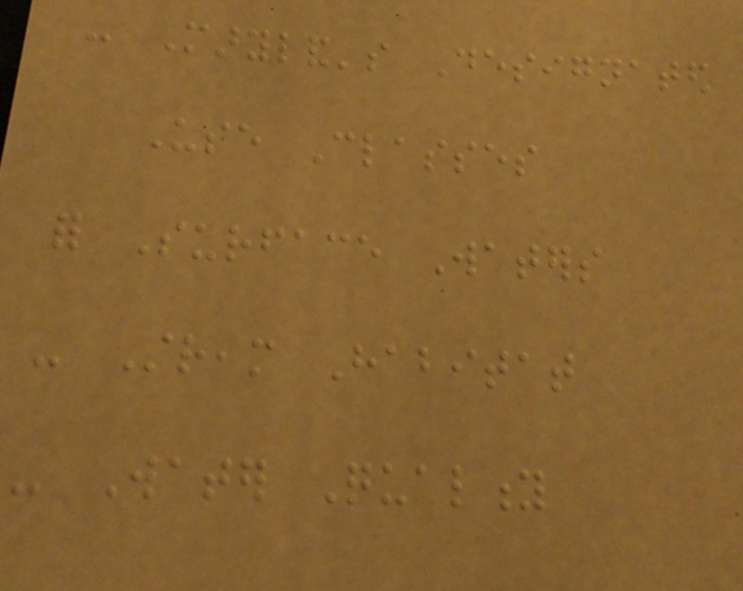- Maryland's Designated
Use Classes
for Surface Waters
- Stream Habitat
- Water Quality
